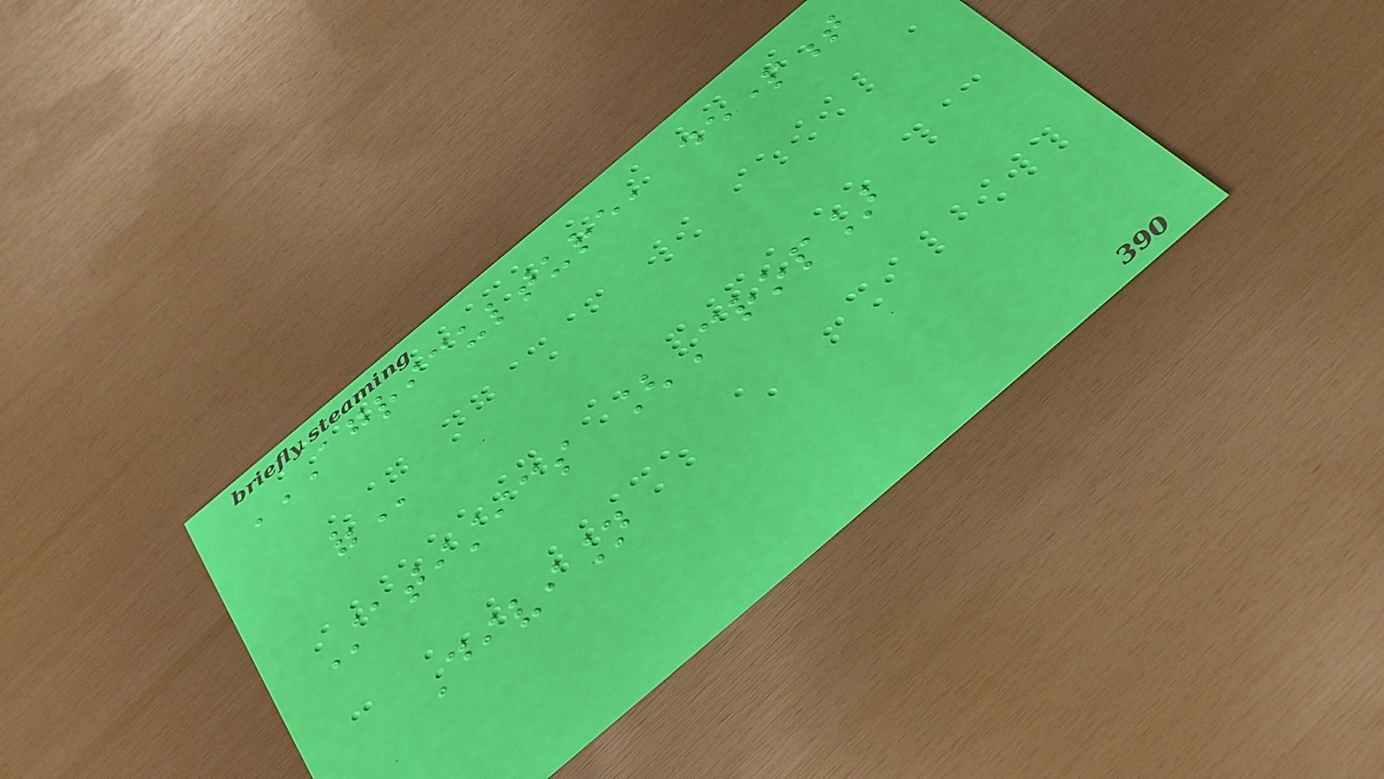AGRICULTURE, DEPARTMENT
OF
Statistics [Crop]
Division
